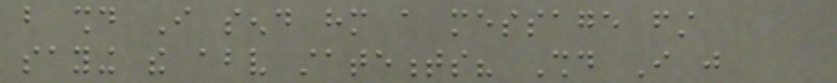but should I send him a message first
saying the above statements? Should I just
